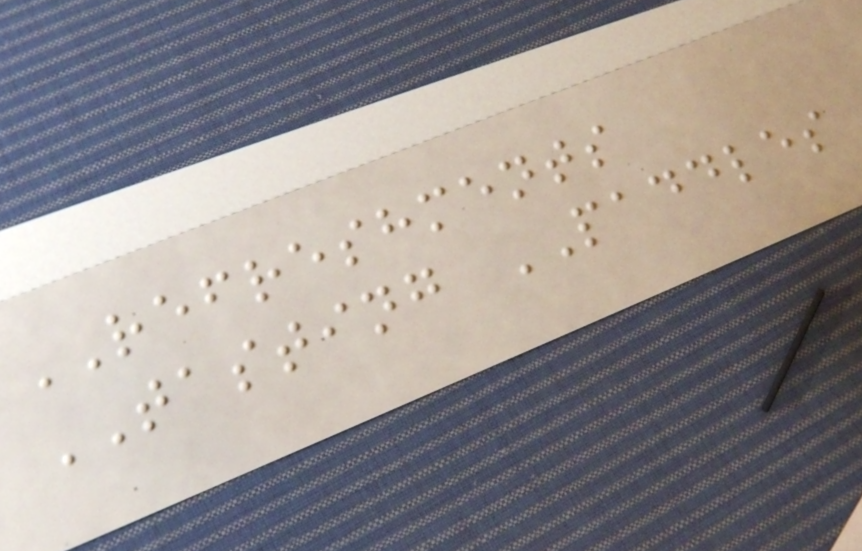REFRESHMENTS
TASTING PADDLES
